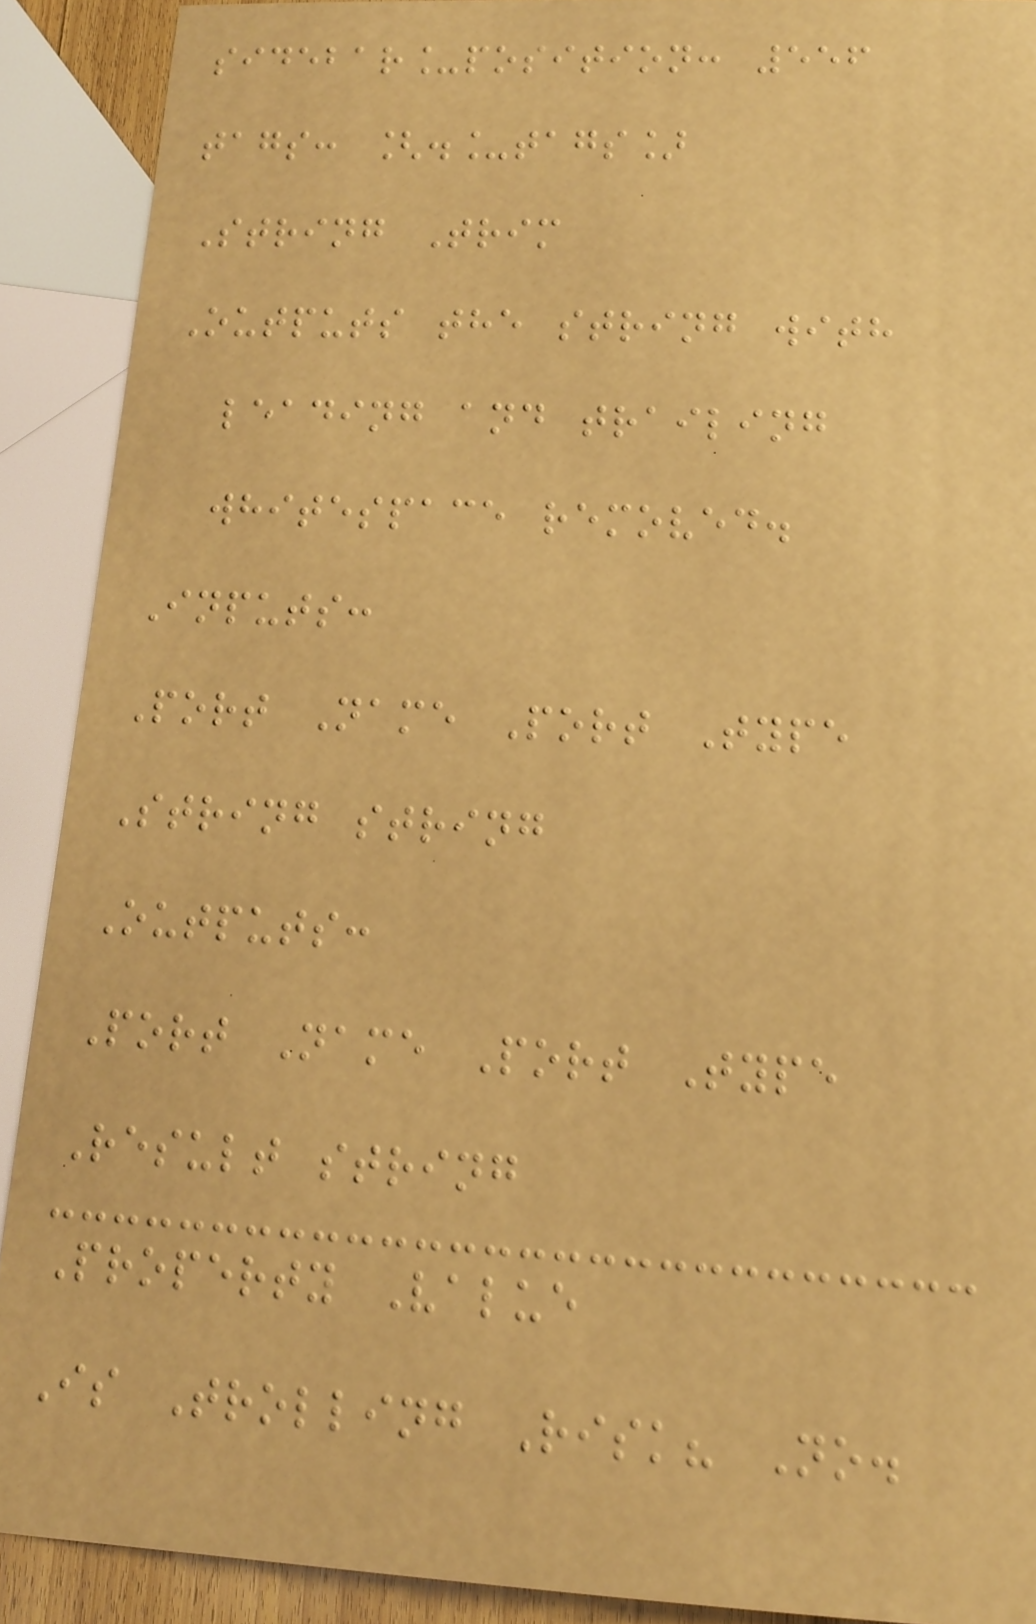sidebar_position: 556
tags: [._tags]
String Trim
Outputs the string with
leading and trailing
whitespace removed.
Inputs:
Port Name Port Type
String string
Outputs:
Port Name Port Type
Result string
Property Value
Is Trolling Risk? No.
